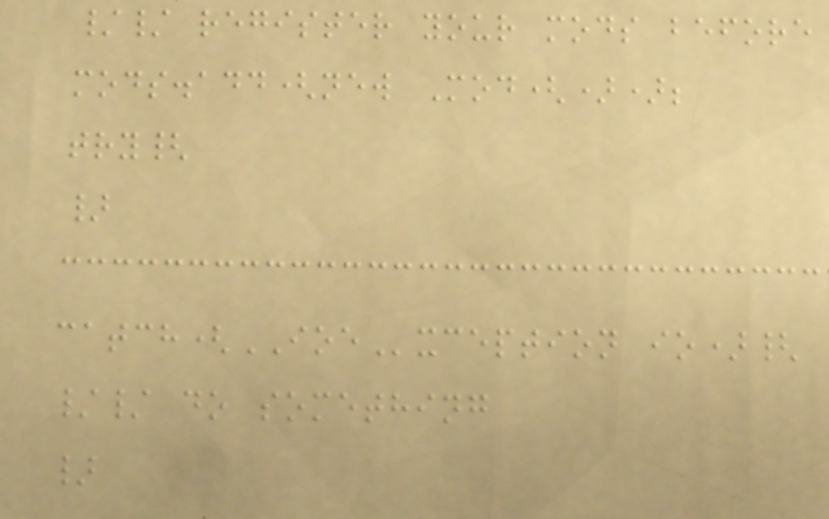// register your mods before
mods.add(new Mod());
try{
}
catch(IOException io){
// do something
}
